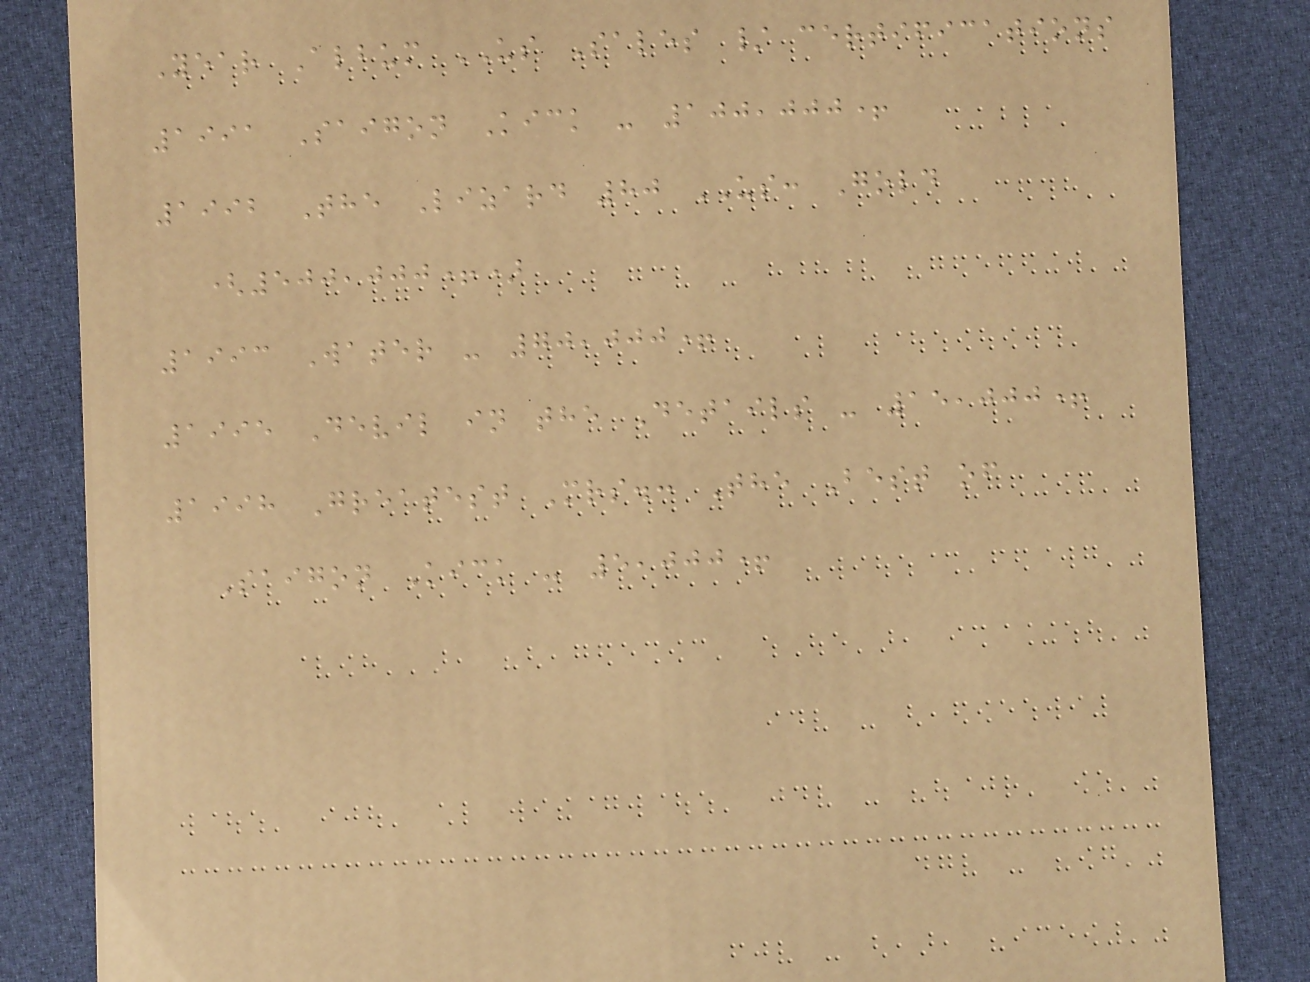Year Album US Sales / certifications
1991 Saigon Kick - 100,000+
1992 The Lizard 80 US: Gold
(500,000+)
1993 Water - 70,000+
1995 Devil in the Details - 15,000+
1998 Greatest Mrs.: The Best of
Saigon Kick - 5,000+
